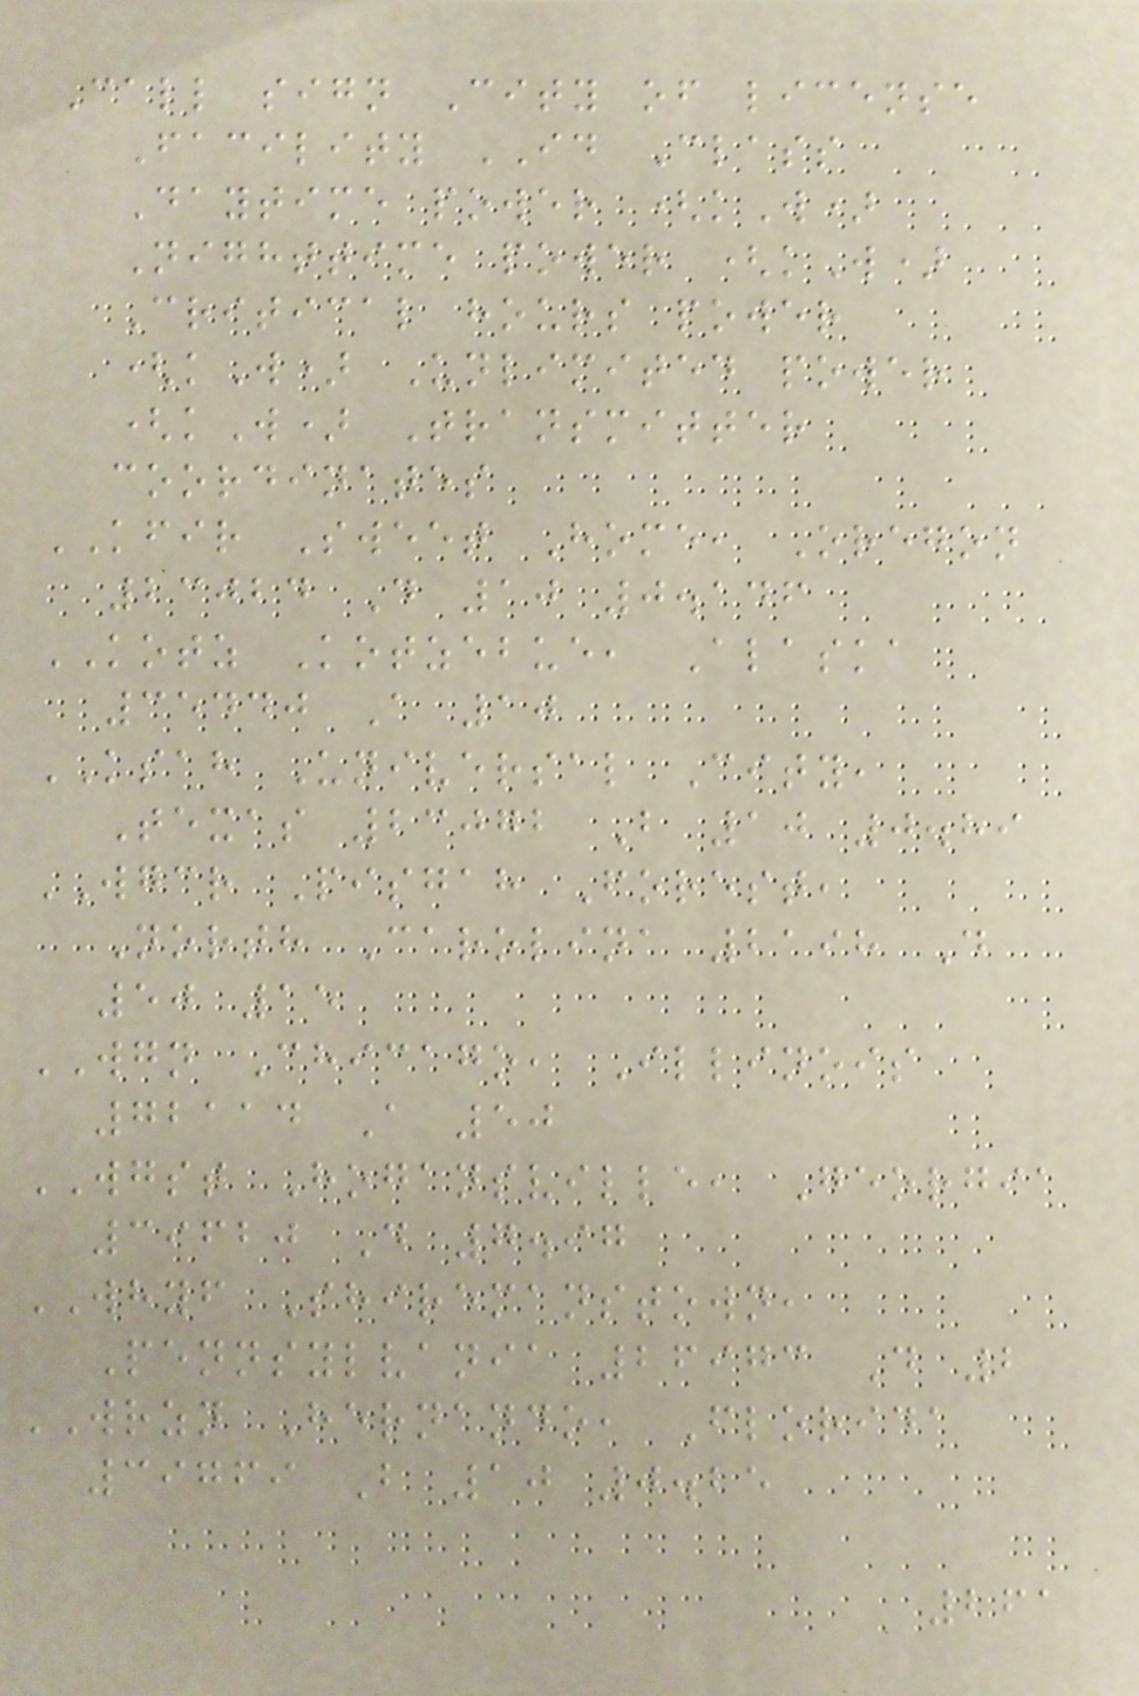Call sign City of license
Facility ID Class
Daytime power (kW)
Nighttime power (kW)
Critical hours power
(kW) Unlimited power
(kW) Transmitter
coordinates
KFIR Sweet Home, Oregon
23024 D 10 0.146
KOTZ Kotzebue, Alaska
35440 A 10
KSAH Universal City,
Texas 23072 B 10 0.89
WGCR Pisgah Forest,
North Carolina 2198 D
50 15
WGN Chicago, Illinois
72114 A 50
WGST Hogansville, Georgia
39620 D 7.97
WHYF Shiremanstown,
Pennsylvania 26973 D 2
WRZN Hernando, Florida
39769 B 10 0.25
261
